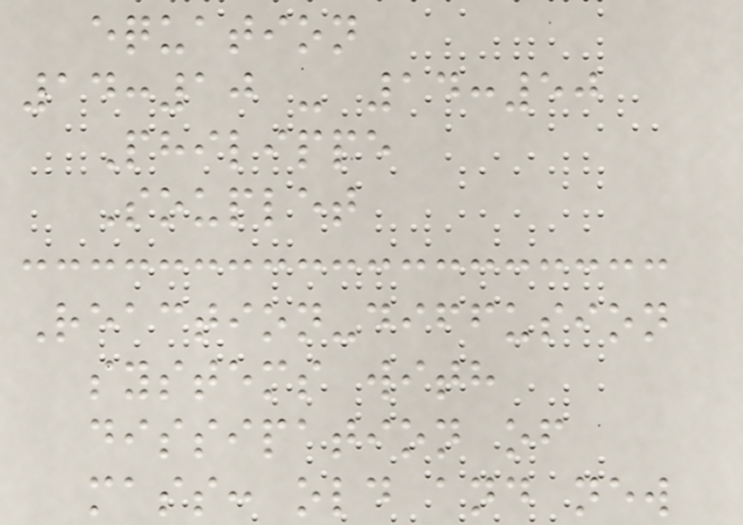equation
14:10 - 14:50
Philippe
Souplet
Reaction-diffusion
systems with
dissipation of
mass: old and new
